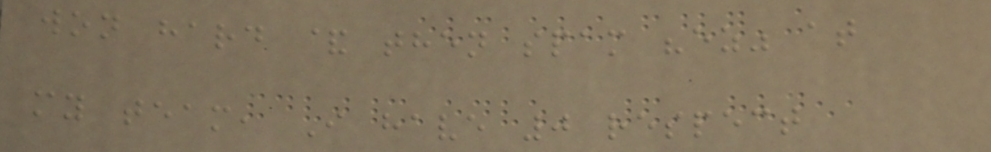won hard & then spam "ez" at
my team, I have 0 respect
